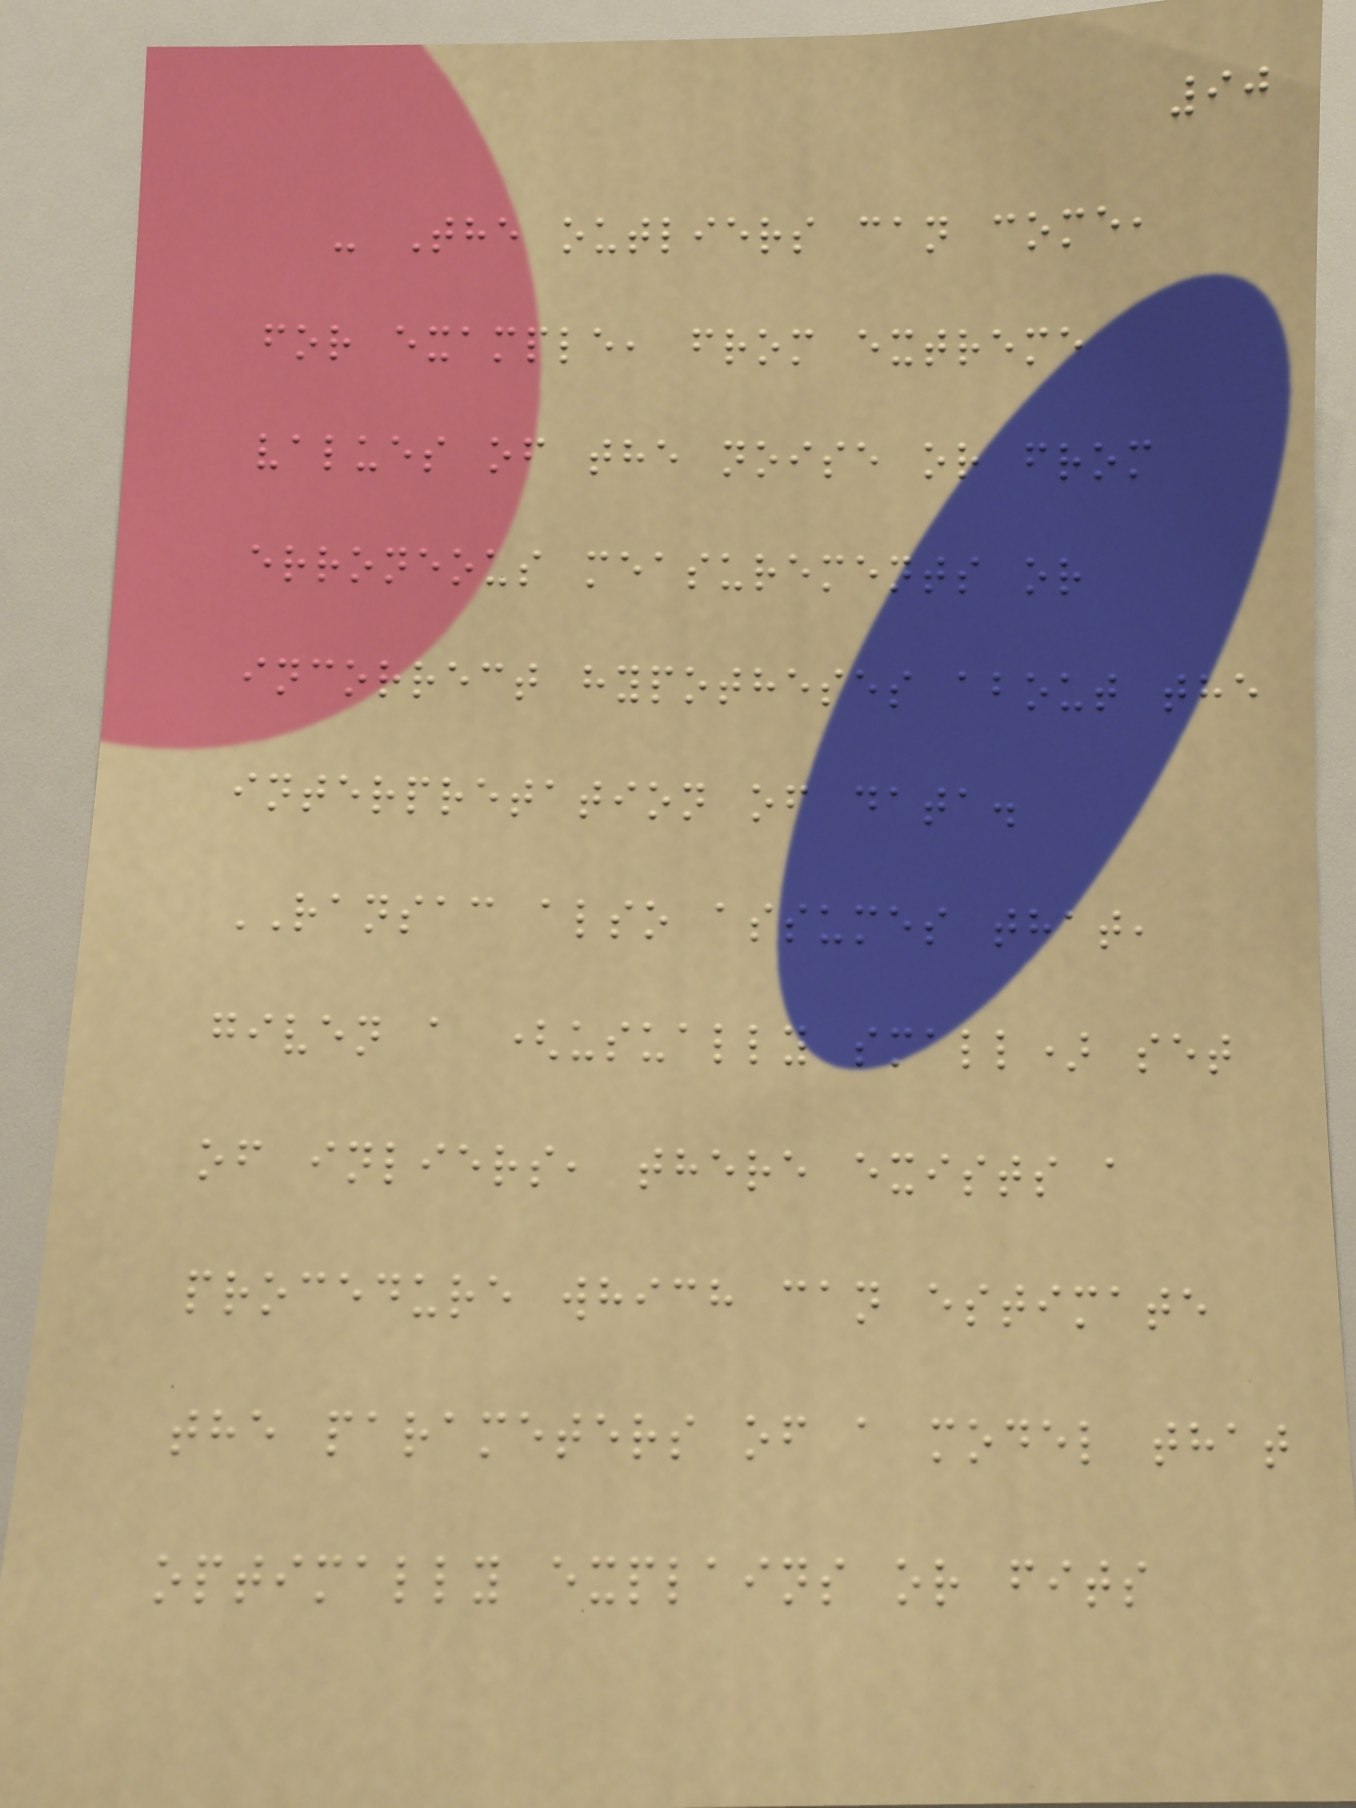90
- The outliers can come,
for example, from extreme
values of the noise or from
erroneous measurements or
incorrect hypotheses about the
interpretation of data.
RANSAC also assumes that,
given a (usually small) set
of inliers, there exists a
procedure which can estimate
the parameters of a model that
optimally explains or fits
